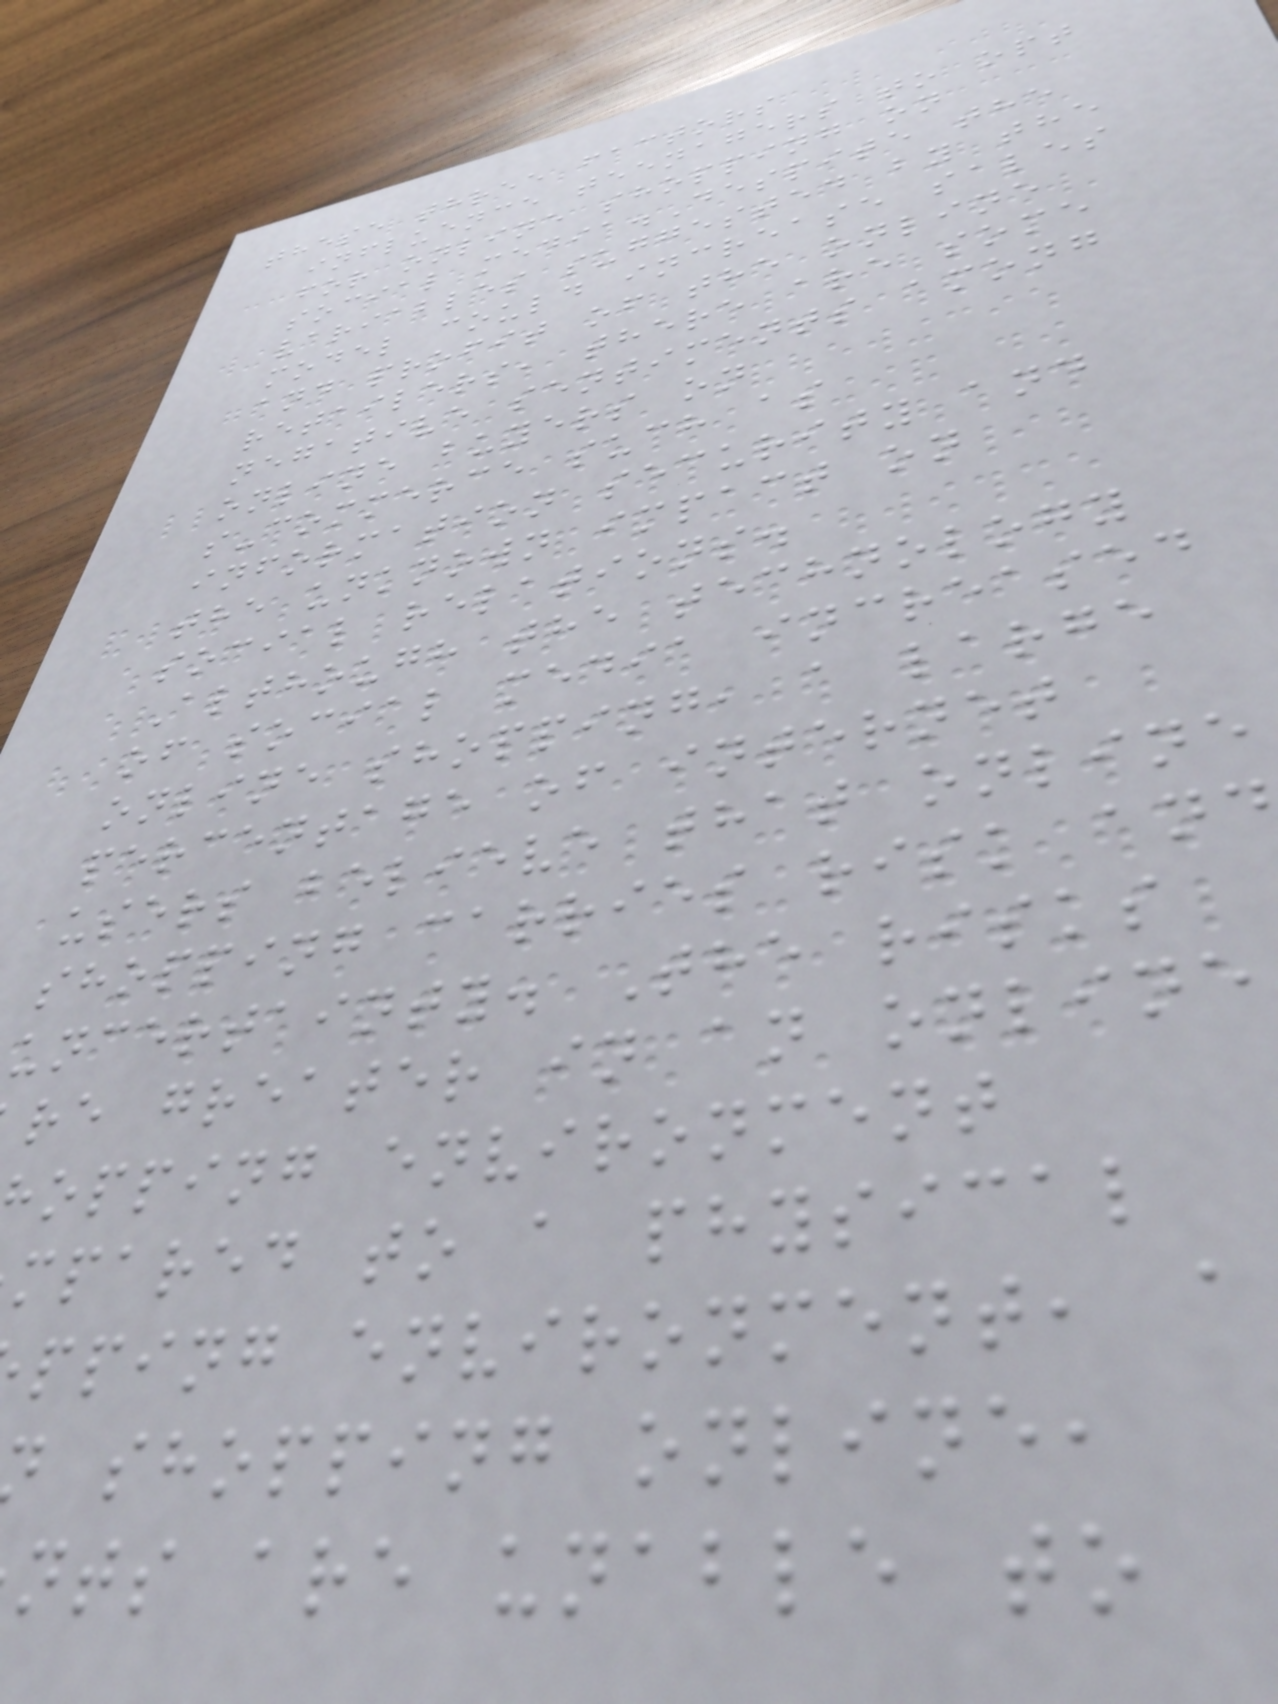these three factors
influence teenagers to opt
for online shopping on
social media.Despite the
variables suggested by the
model could increase sales
and profit of the online
retailers, there are some
negative sentiments among
online buyers on
s-commerce such as
information security and
the unknown impact on
social relations.
Although the technology
of social media increased
online shopping, a large
percentage of internet
users believe that online
shopping carries risk and
uncertainty. The risks
re greater in an online
opping environment
mpared to a physical
pping environment, a
shopping online,
nts are unable to
